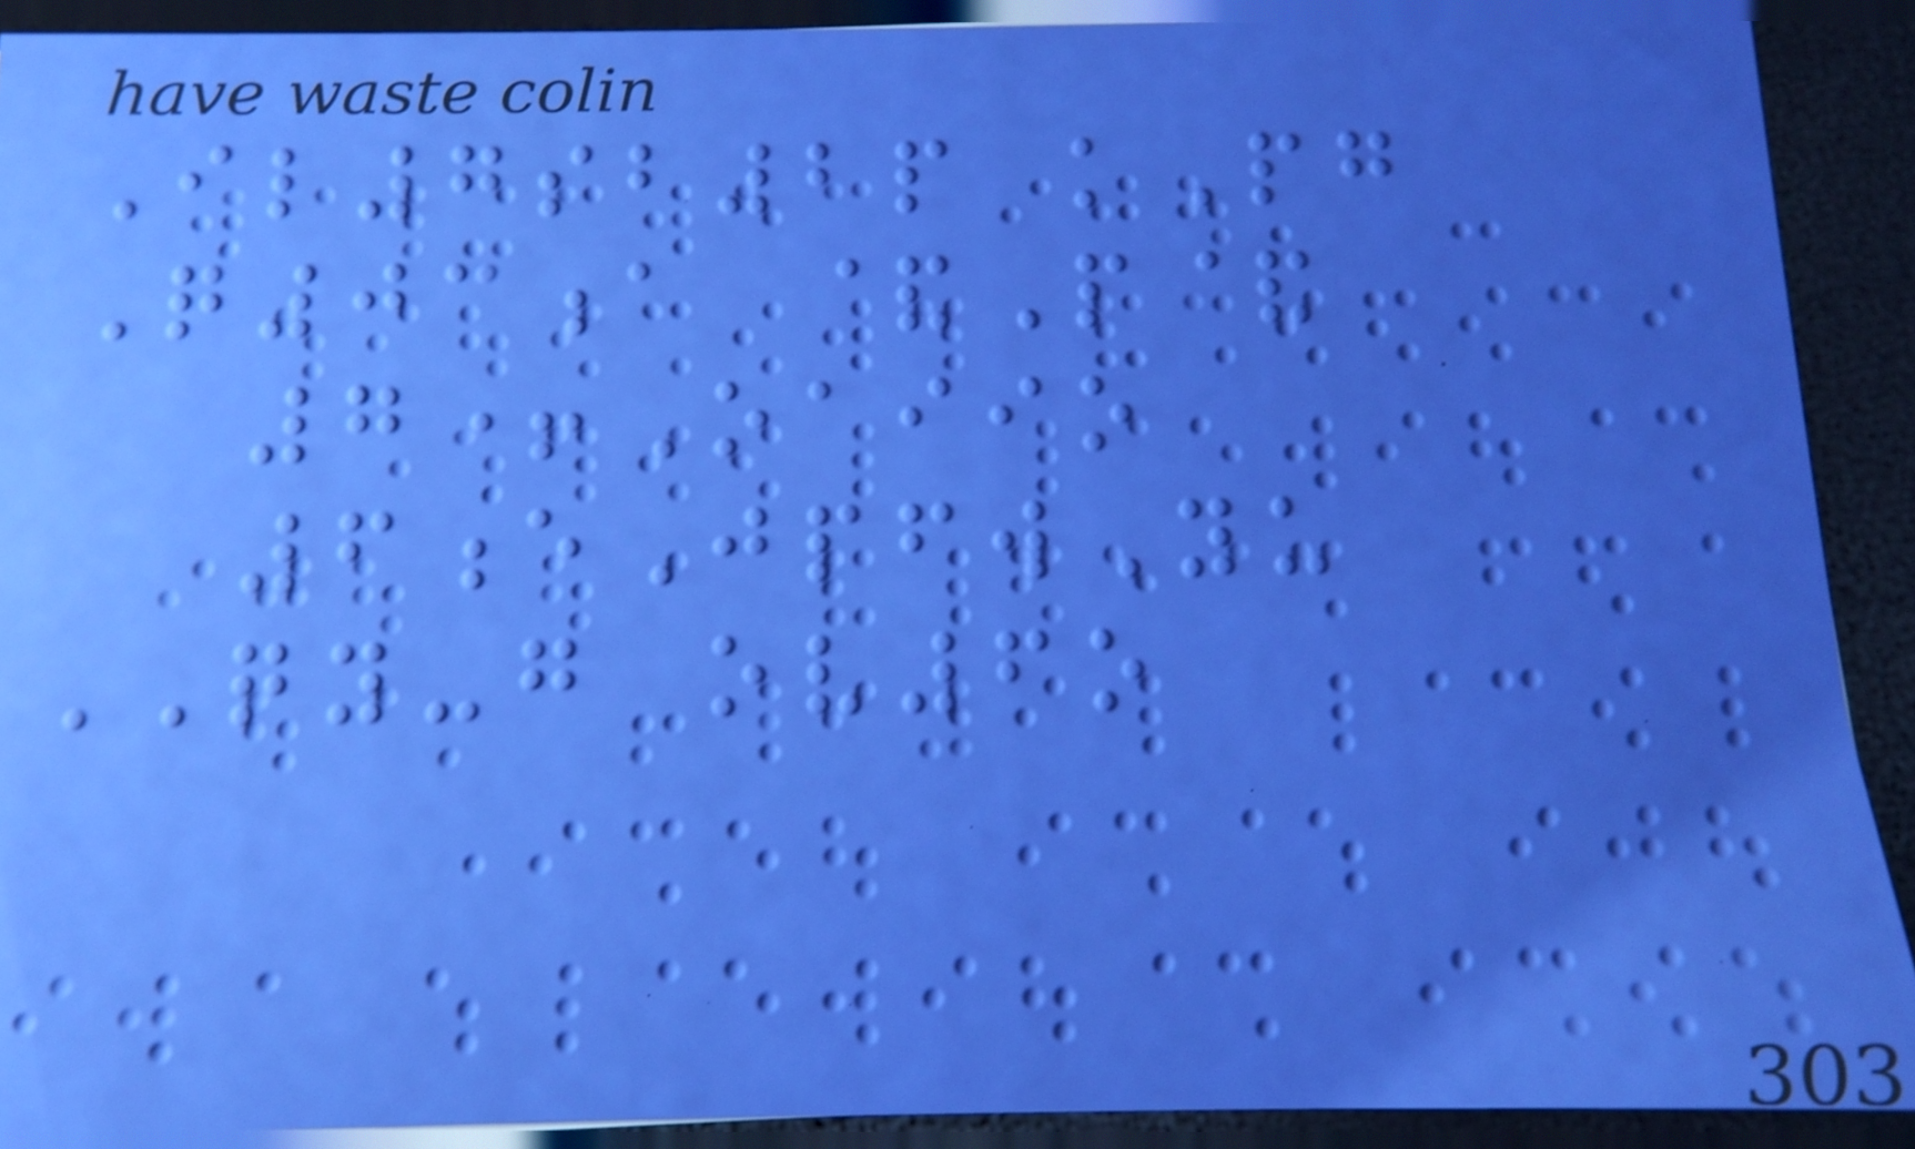Il7sb2p kPg
Q03a &P&
7+Oaiio
6eJpfwYu
QY-g ov6o
